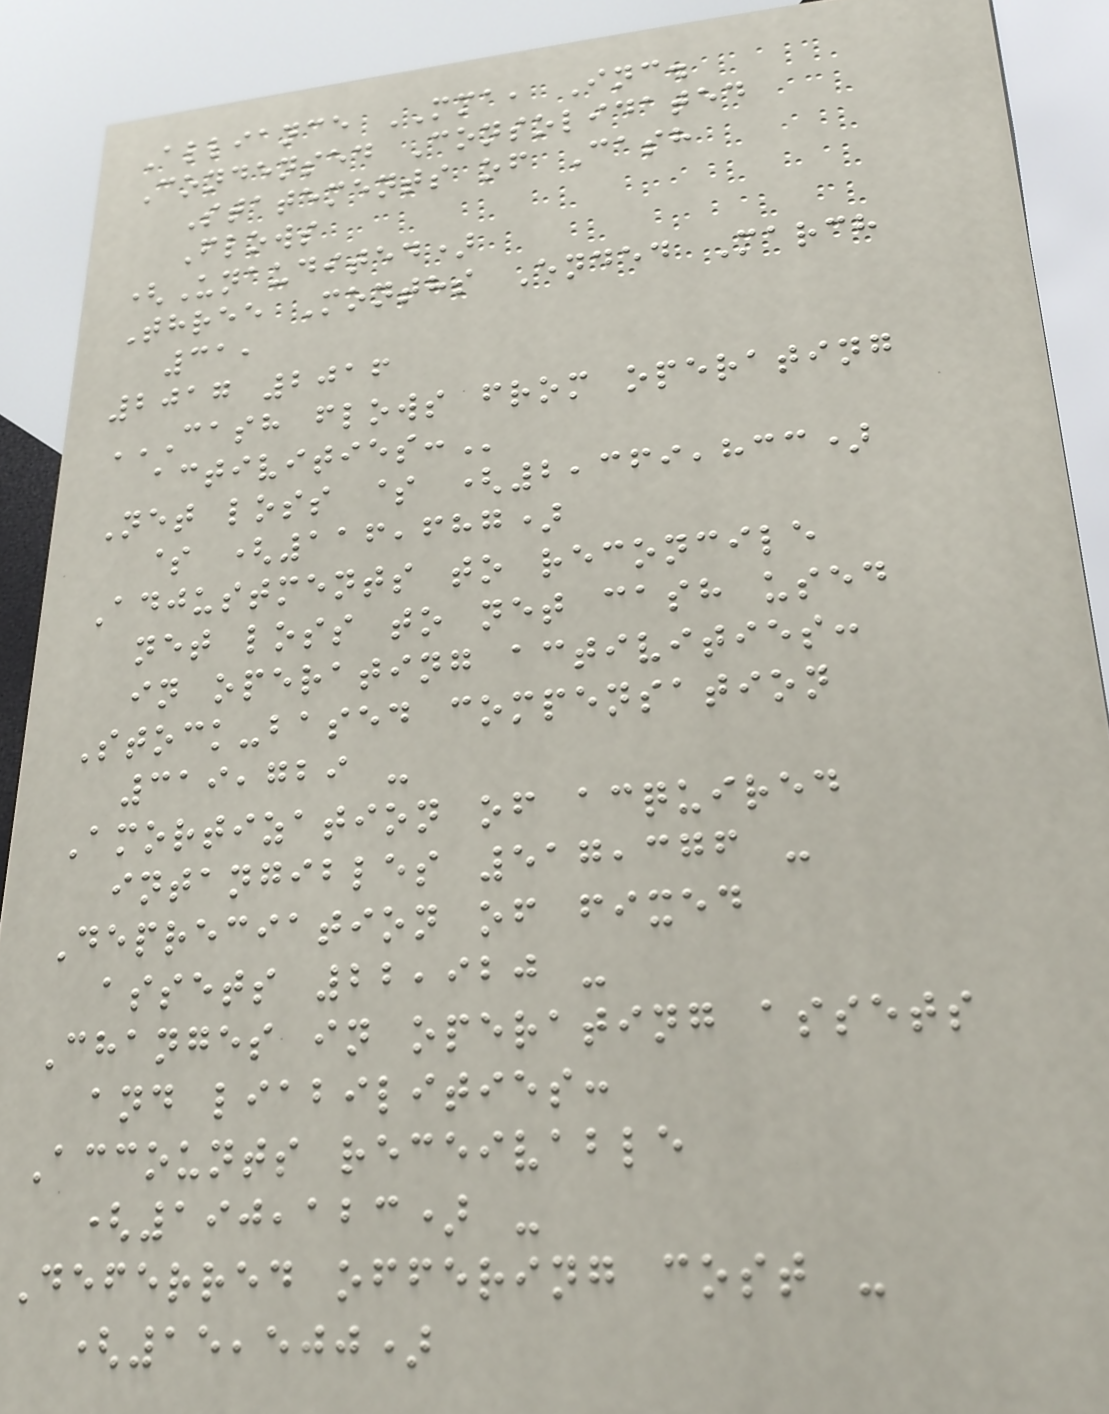Alliance MMA, Inc.
Condensed Consolidated
Statements of Cash
Flows
(Unaudited)
Three Months Ended March
31,
2017 2016
CASH FLOWS FROM OPERATING
ACTIVITIES:
Net loss $ (2,369,833)
$ (116,687)
Adjustments to reconcile
net loss to net cash used
in operating activities:
Stock-based compensation
319,729 -
Amortization of acquired
intangibles 517,376 -
Depreciation of fixed
assets 22,920 -
Changes in operating assets
and liabilities:
Accounts receivable
(190,123) -
Deferred offering cost -
(15,500)
